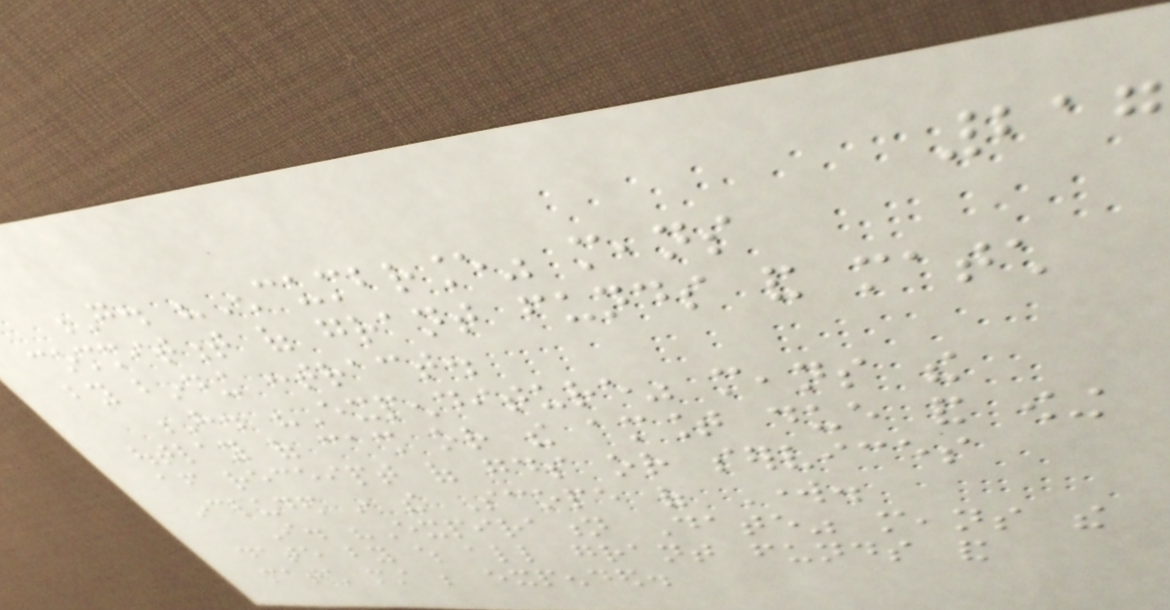217
G. "Encumbrance" means
commitment of grant funds and match
by binding contract.
H. "Expenditure" means the
outlay of cash or the amount due and owing
after receipt of goods or services
included in the Scope of Work.
I. "Expiration Date" means the
date by which all grant funds and
match must be expended.
